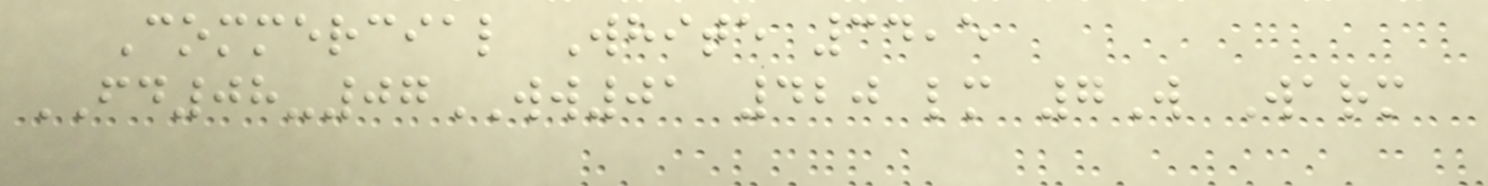Commercial White 34,5
FD08-07WW01 420 lm 7W Warm
